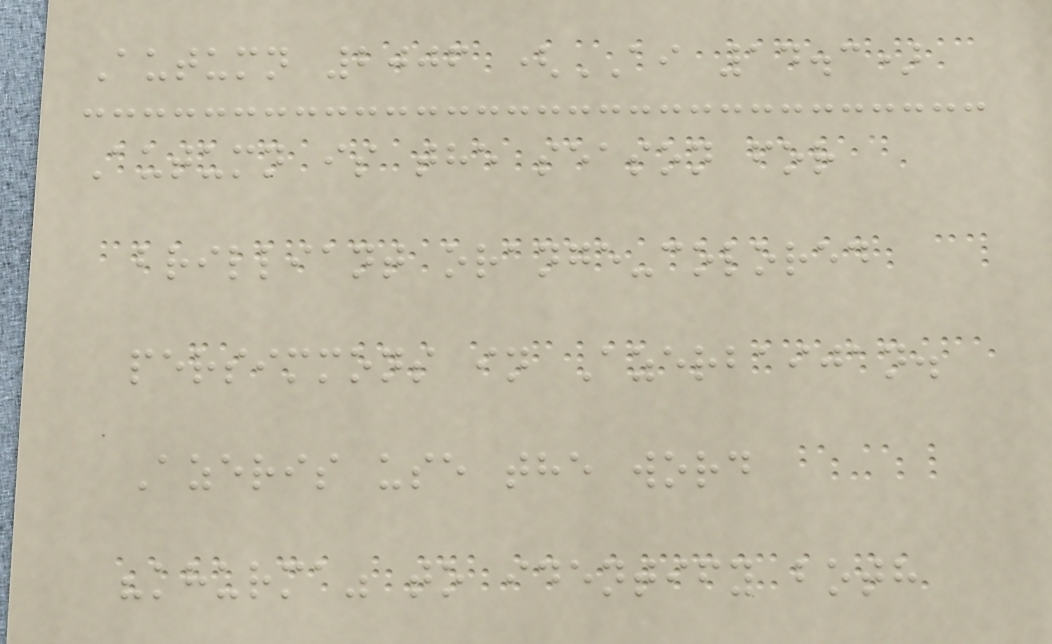Autumn 2006 (AI 14.3)
Autumn is the season for
brilliant orange-colored
persimmons in Azerbaijan.
Azeris use the word
"khurma" to identify both
